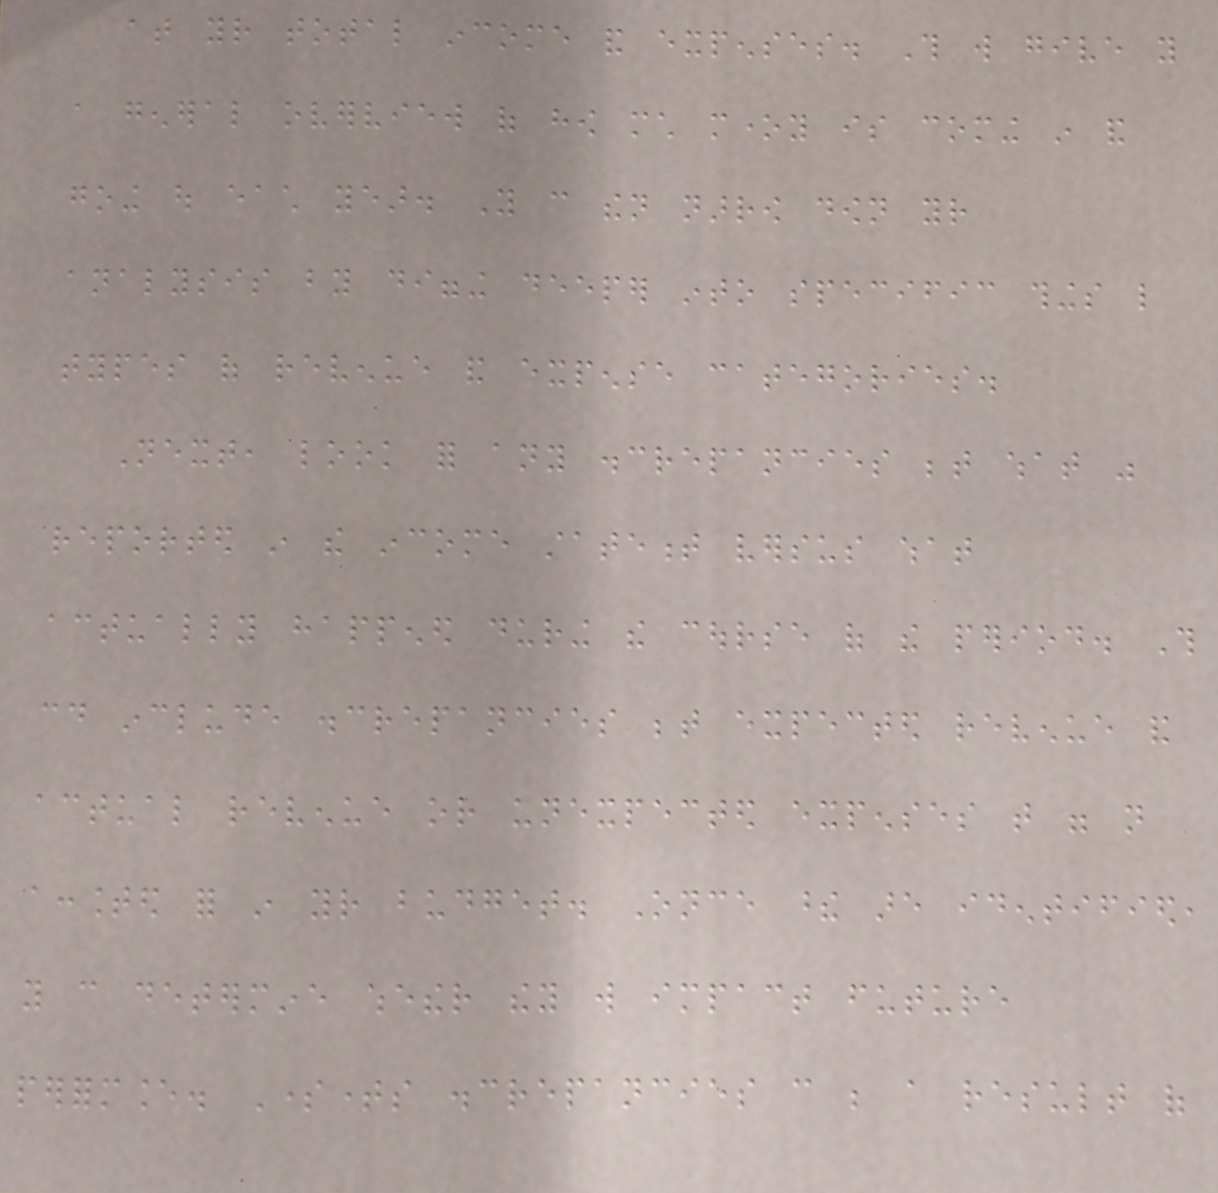at your total income and expenses. This will give you
a general overview of how much money is coming in and
going out each year. You can then narrow down your
analysis by digging deeper into specific things like
types of revenue and expense categories.
Next, look for any discrepancies between what was
reported in the income statement versus what
actually happened during the course of the period. This
could include discrepancies between expected revenue and
actual revenue or unexpected expenses that were not
accounted for in your budget. Once these are identified,
you can determine whether they will impact future
performance. Sometimes discrepancies can be a result of
